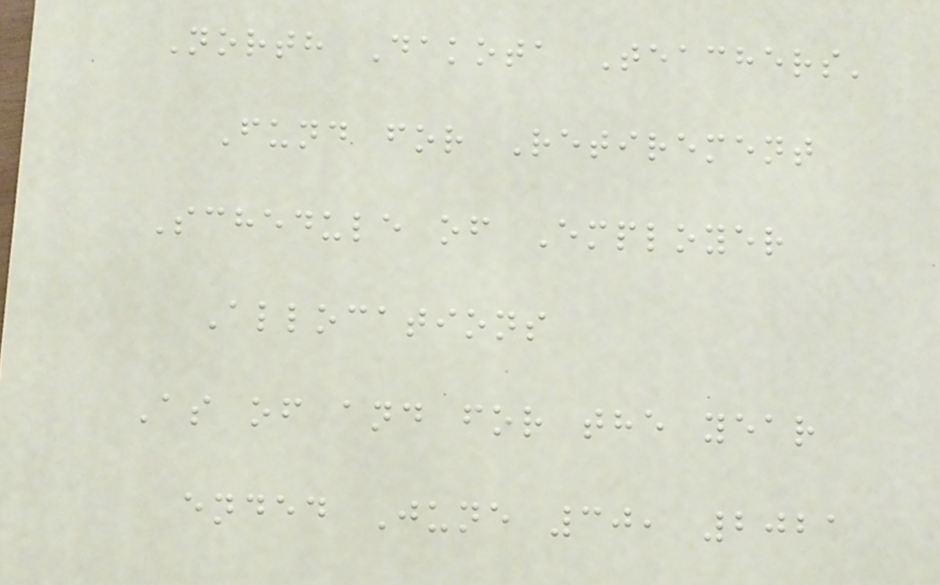North Dakota Teachers'
Fund for Retirement
Schedule of Employer
Allocations
As of and for the year
ended June 30, 2021
